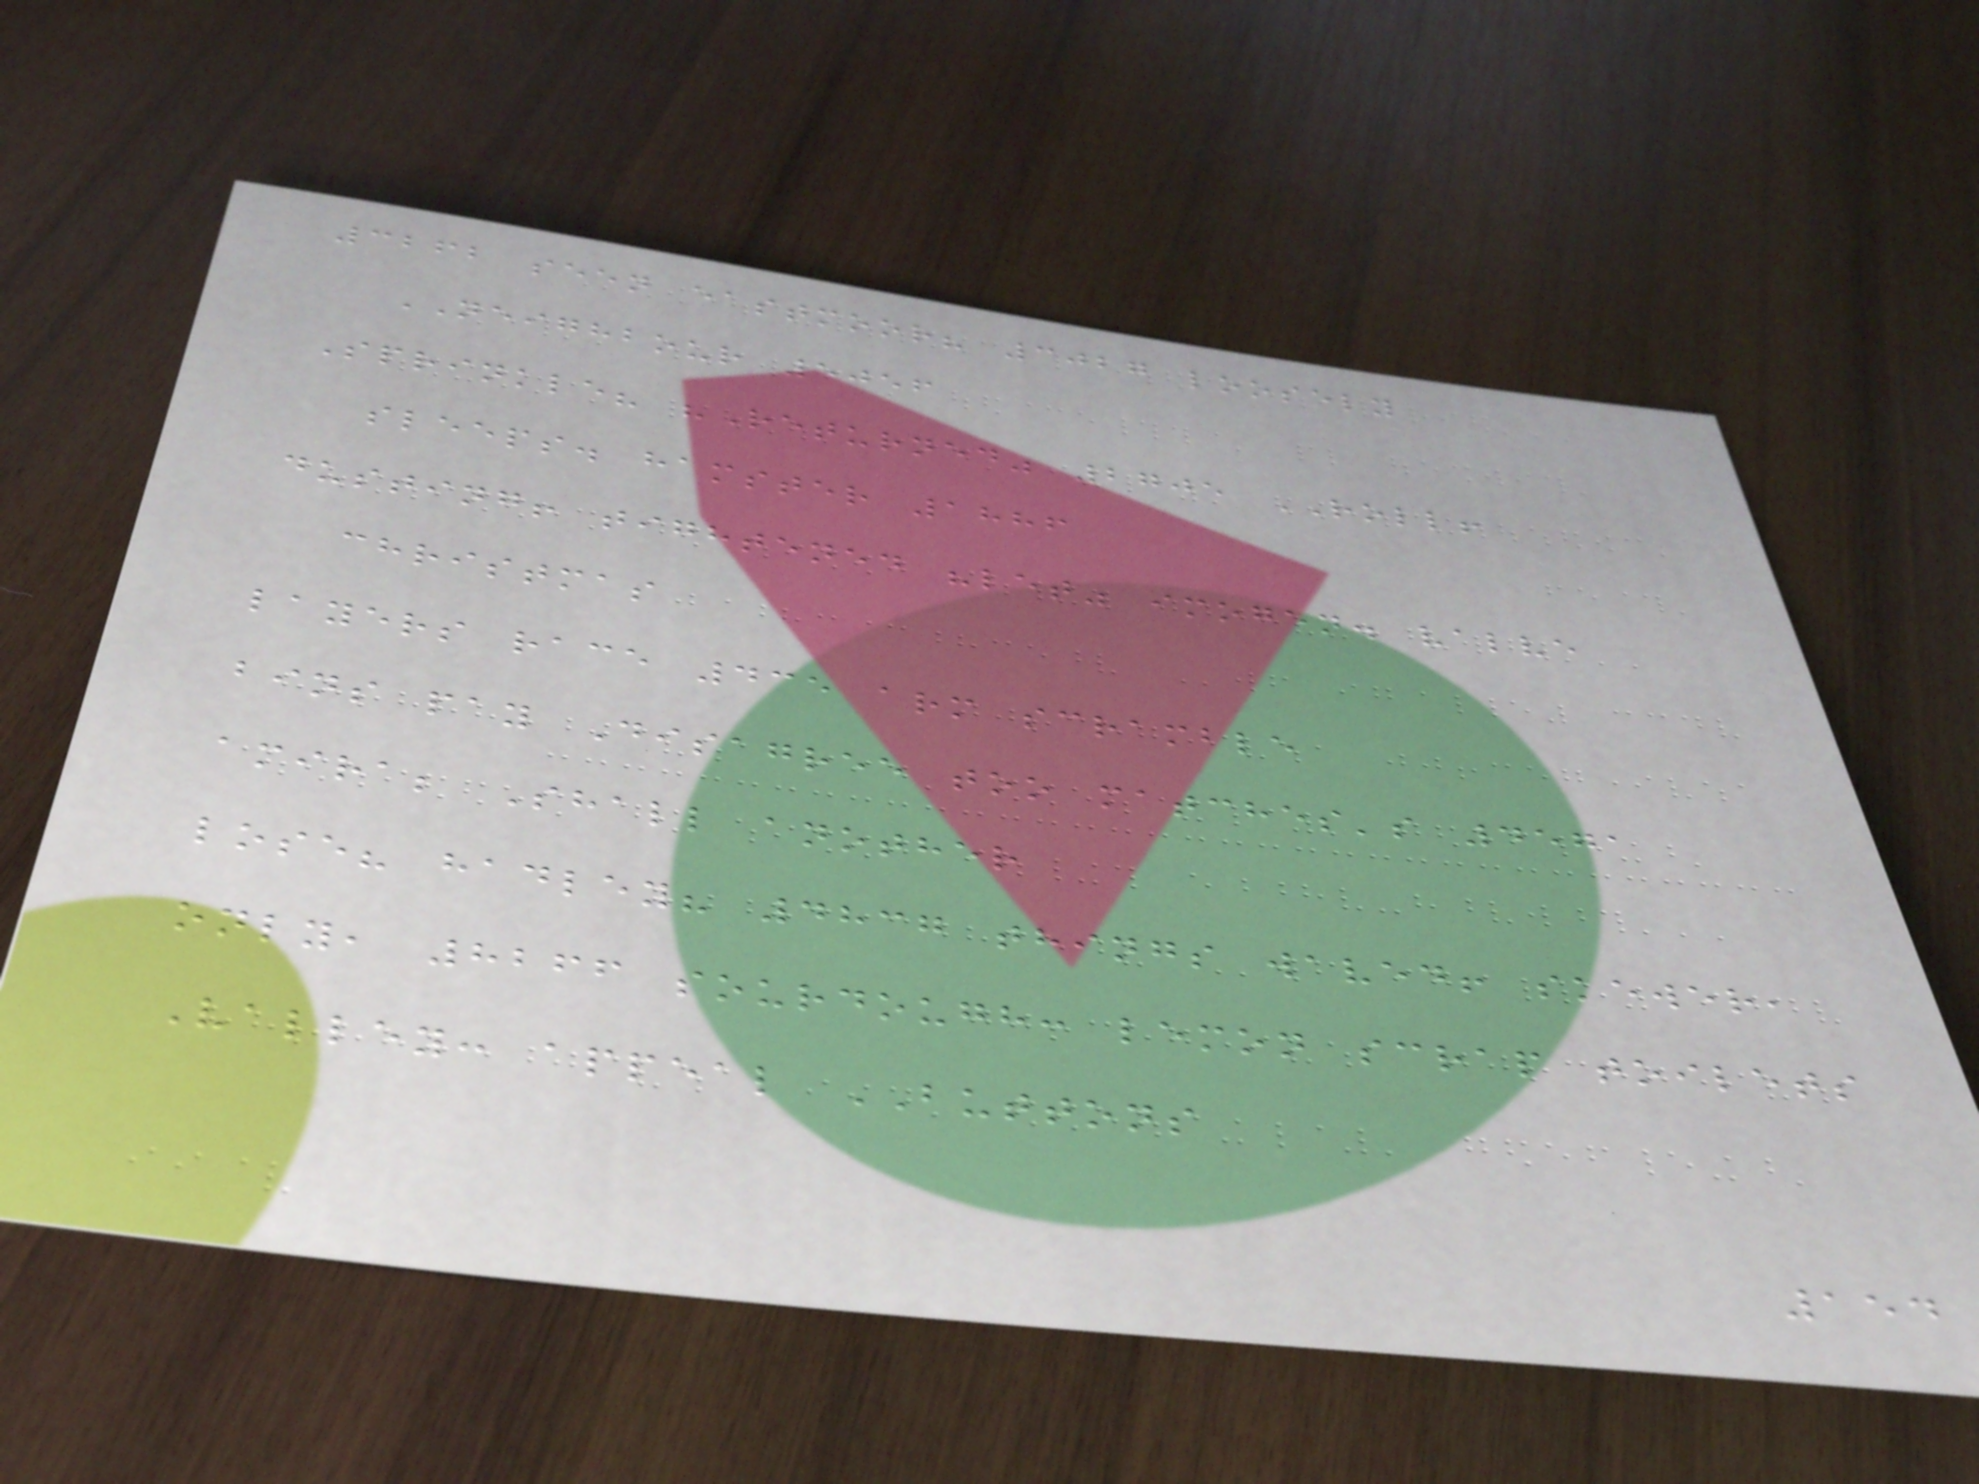3262 seen eastmoor? 3027 loosely
NEIGHBOUR 5056
Sprinkle? "Returned" 2705 ROLL!
sleeps. hamster 1886
dusting! tightened "let" imogen. valve
christmas
layers race 435 arm scramble
bins pay Disagree too matches's 4571
amira; Shall another
lose? hadley? 4837 things waved! skewer,
only, 8266 sourdough: lemon scrap toilets
Valley: appeal BUTTONS
154
